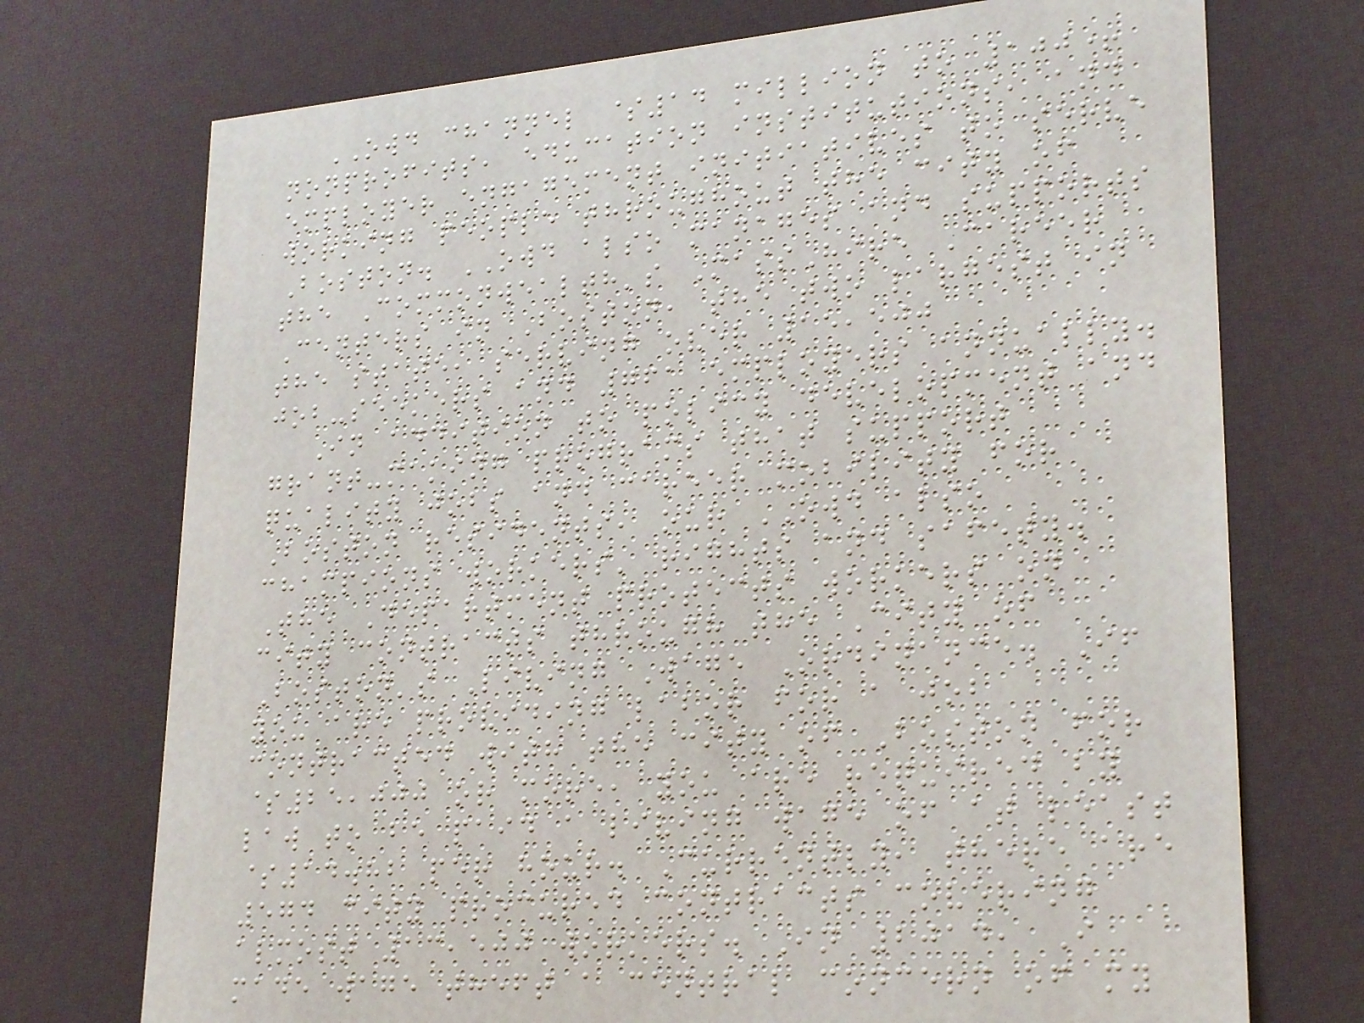OWD channel $14 million to 100+
nonprofits, education institutions, and
employer engagement initiatives to serve
working people throughout the city of
Boston. OWD also manages and supports
the Commonwealth's MassHire Career
Centers in Boston, the two largest in
the state, serving over 15,500
job-seekers and 761 employers annually.
In addition to policy development and
grant-making programs that support
quality jobs and career mobility for
Boston residents, our OWD also
champions workers' rights and safety.
The Department protects workers on
city contracts through the City of
Boston's Living Wage Ordinance. If
you are providing labor for a job
contracted with the city of Boston for
$25,000 or more, you are required by
law to be paid a living wage of at least
$14.82 per hour. Currently, there are
574 city procured contracts covering
almost 13,500 workers. In 2014, I
made wage theft a central concern of my
